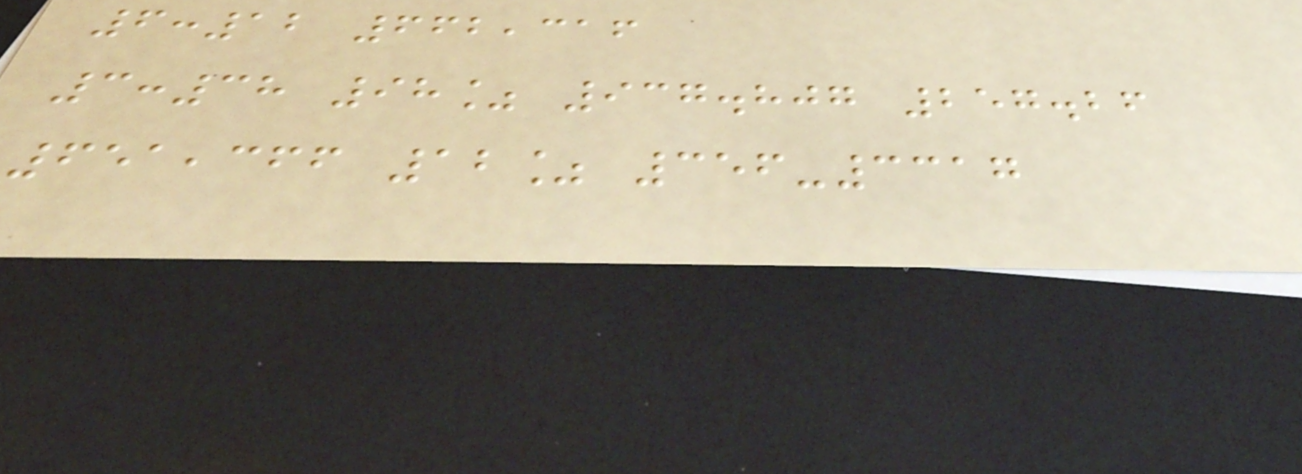6:12 662,316
3:38 98% 937.807 257.26
651,366 12% 356-3317
